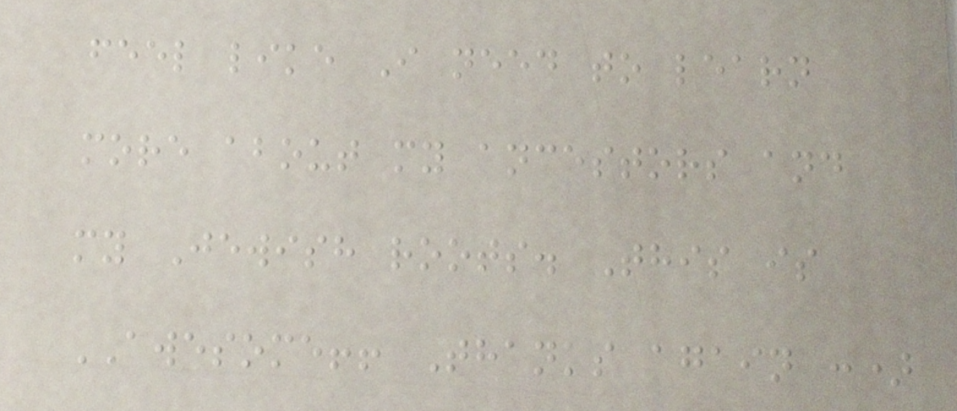feel like I need to learn
more about my ancestors and
my Jewish roots. This is
AWESOME!! Thanks again :)
